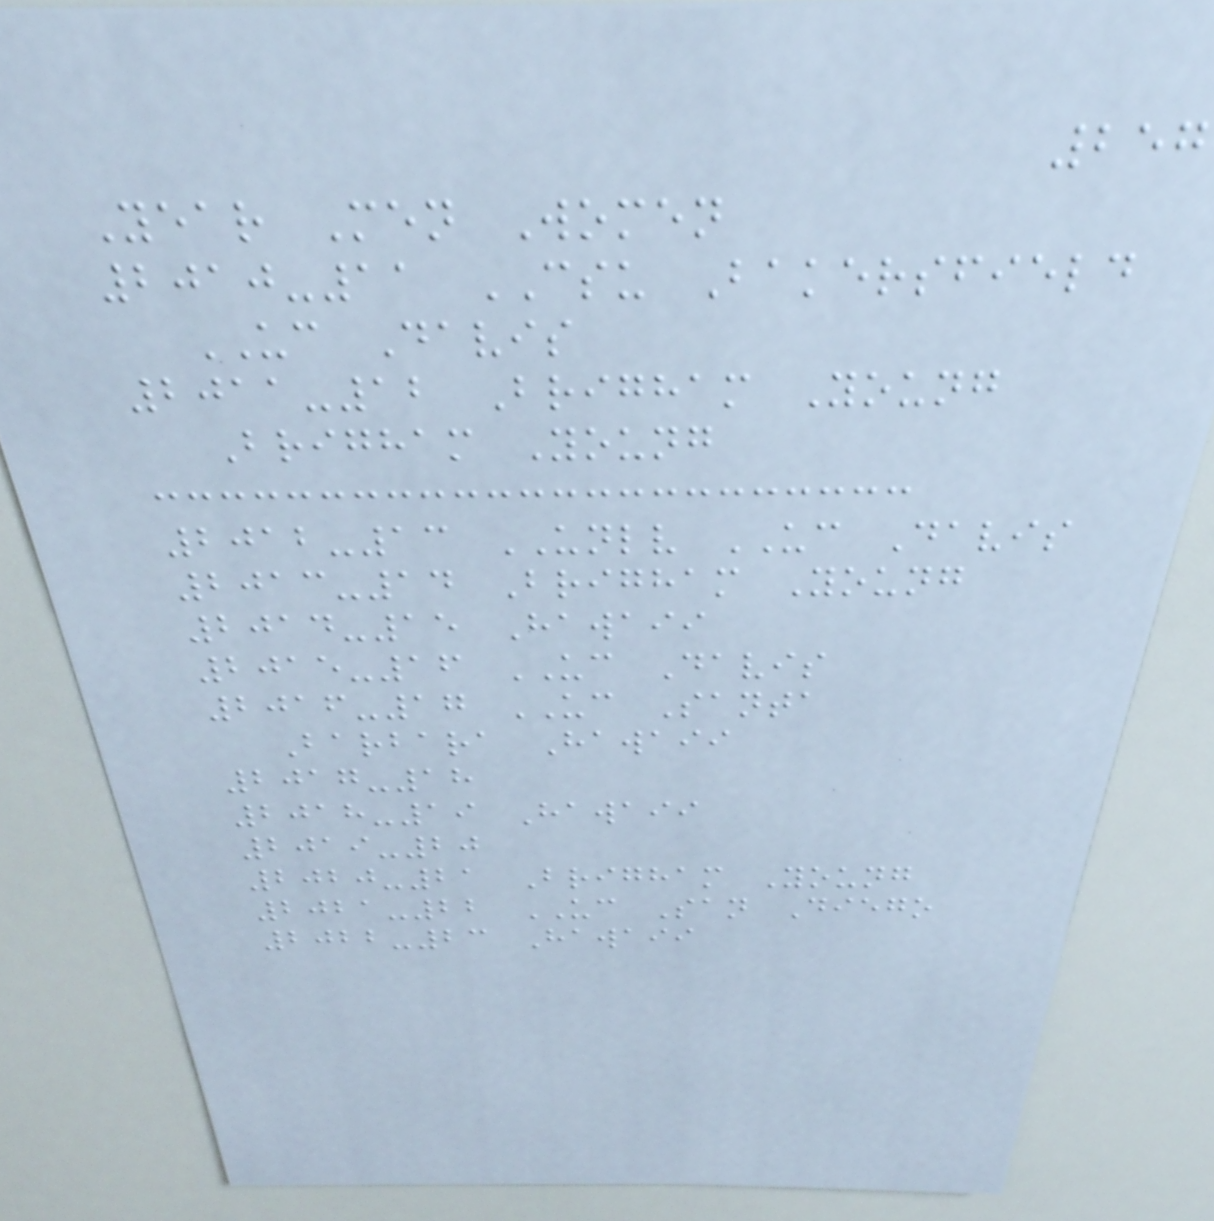257
Year Men Women
2010-11 CSU Bakersfield
UC Davis
2011-12 Brigham Young
Brigham Young
2012-13 UNLV UC Davis
2013-14 Brigham Young
2014-15 Hawaii
2015-16 UC Davis
2016-17 UC Santa
Barbara Hawaii
2017-18
2018-19 Hawaii
2019-20
2020-21 Brigham Young
2021-22 UC San Diego
2022-23 Hawaii
